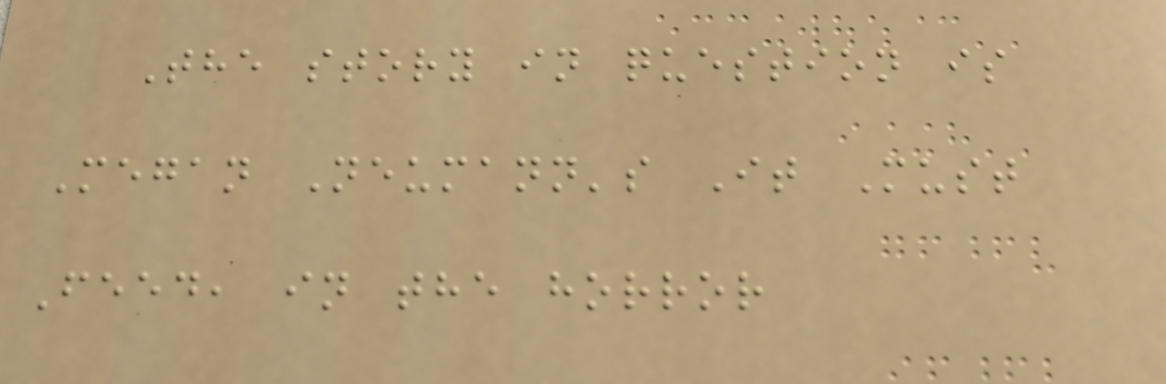The story in question is
Megan Neumann's It Must
Feed, in the horror
